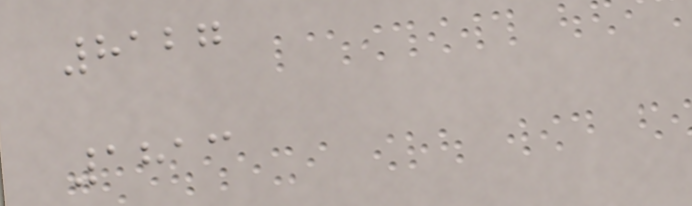8127
1813
